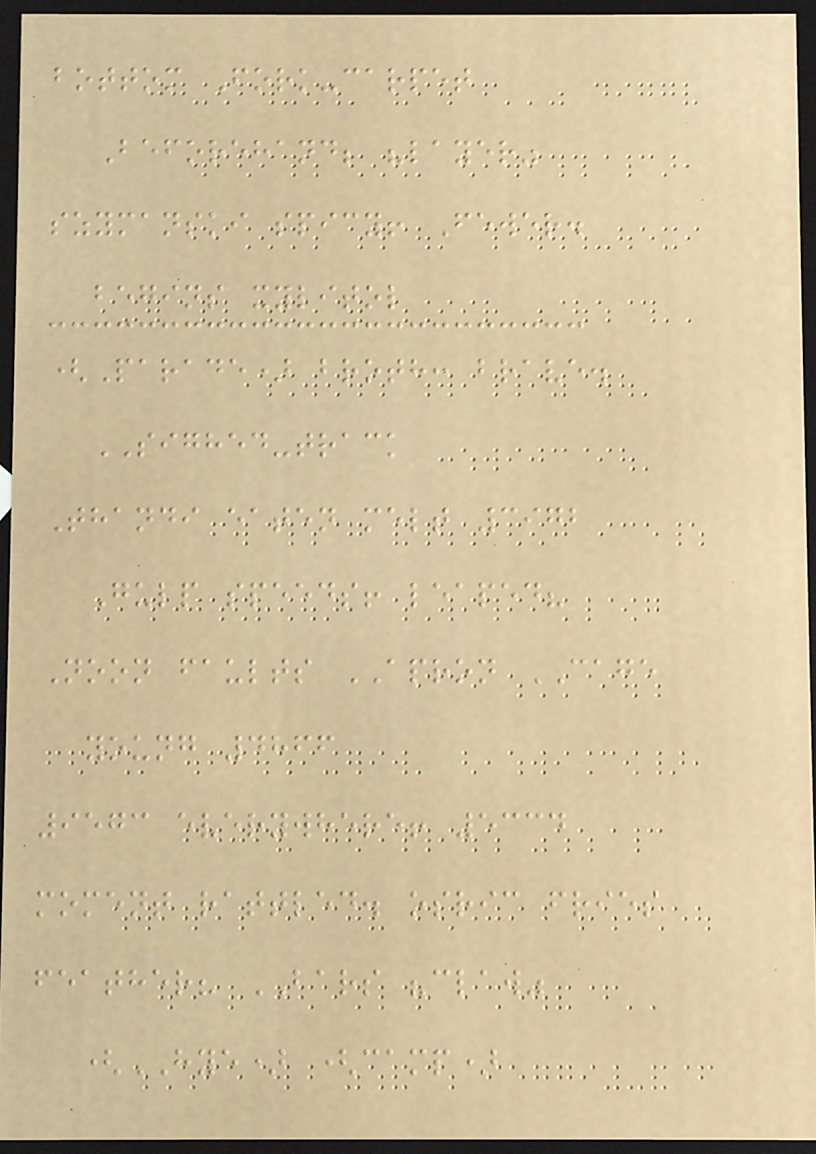bottom Fork-carpet
Beforehand; "layer"
szymanski spicy! Fewer.
begins xylitol
(Parade) broth: brave.
SIGHED-track
Thandi eaten melt 3972
Gulp speeds! leaped?
Noon faults APRON CAGE
young 4866
9573 everywhere! 5334
moment rattled. osric fries
feather? BARS "claw"
(HYE) (camp)
